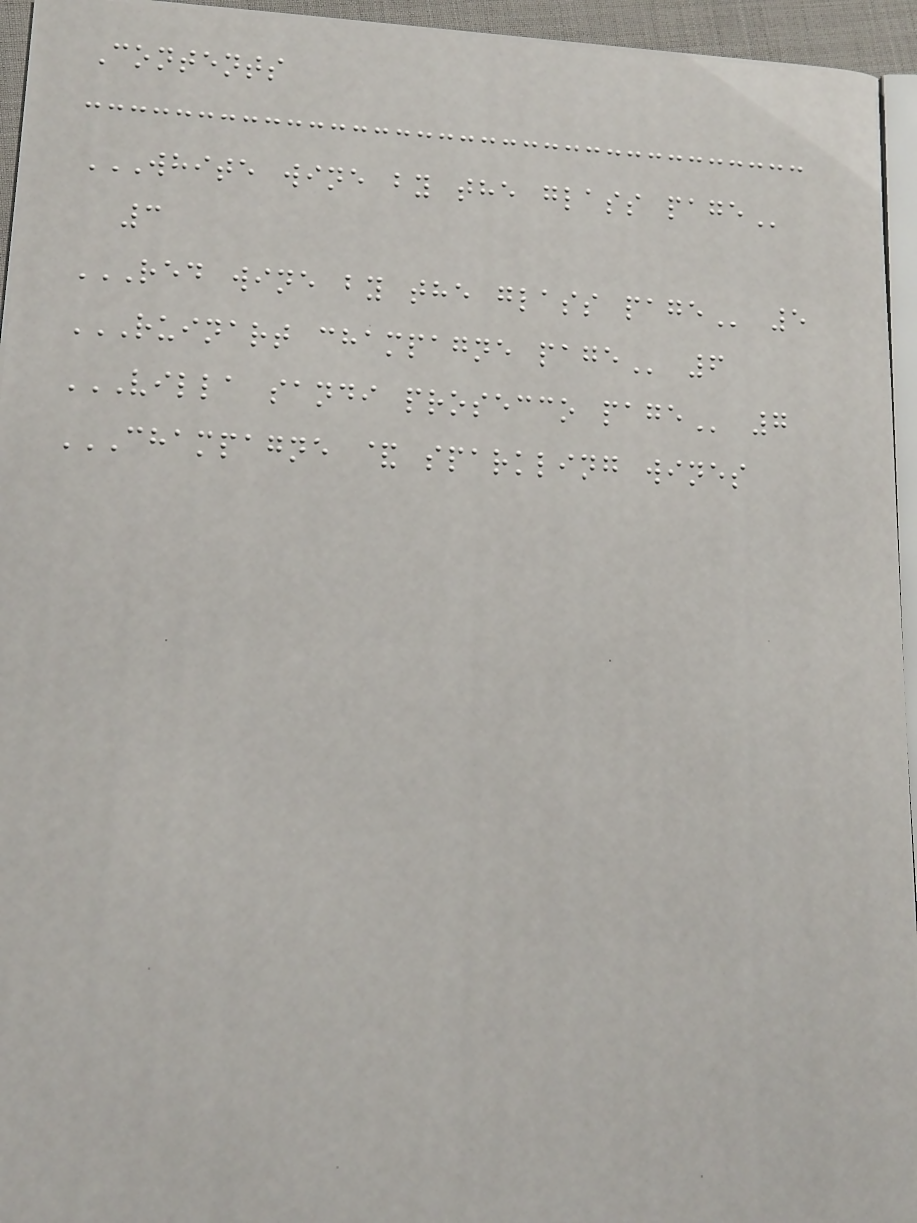Contents
WHITE WINE BY THE GLASS PAGE
3
RED WINE BY THE GLASS PAGE 5
RUINART CHAMPAGNE PAGE 6
VILLA SANDI PROSECCO PAGE 7
CHAMPAGNE & SPARKLING WINES
